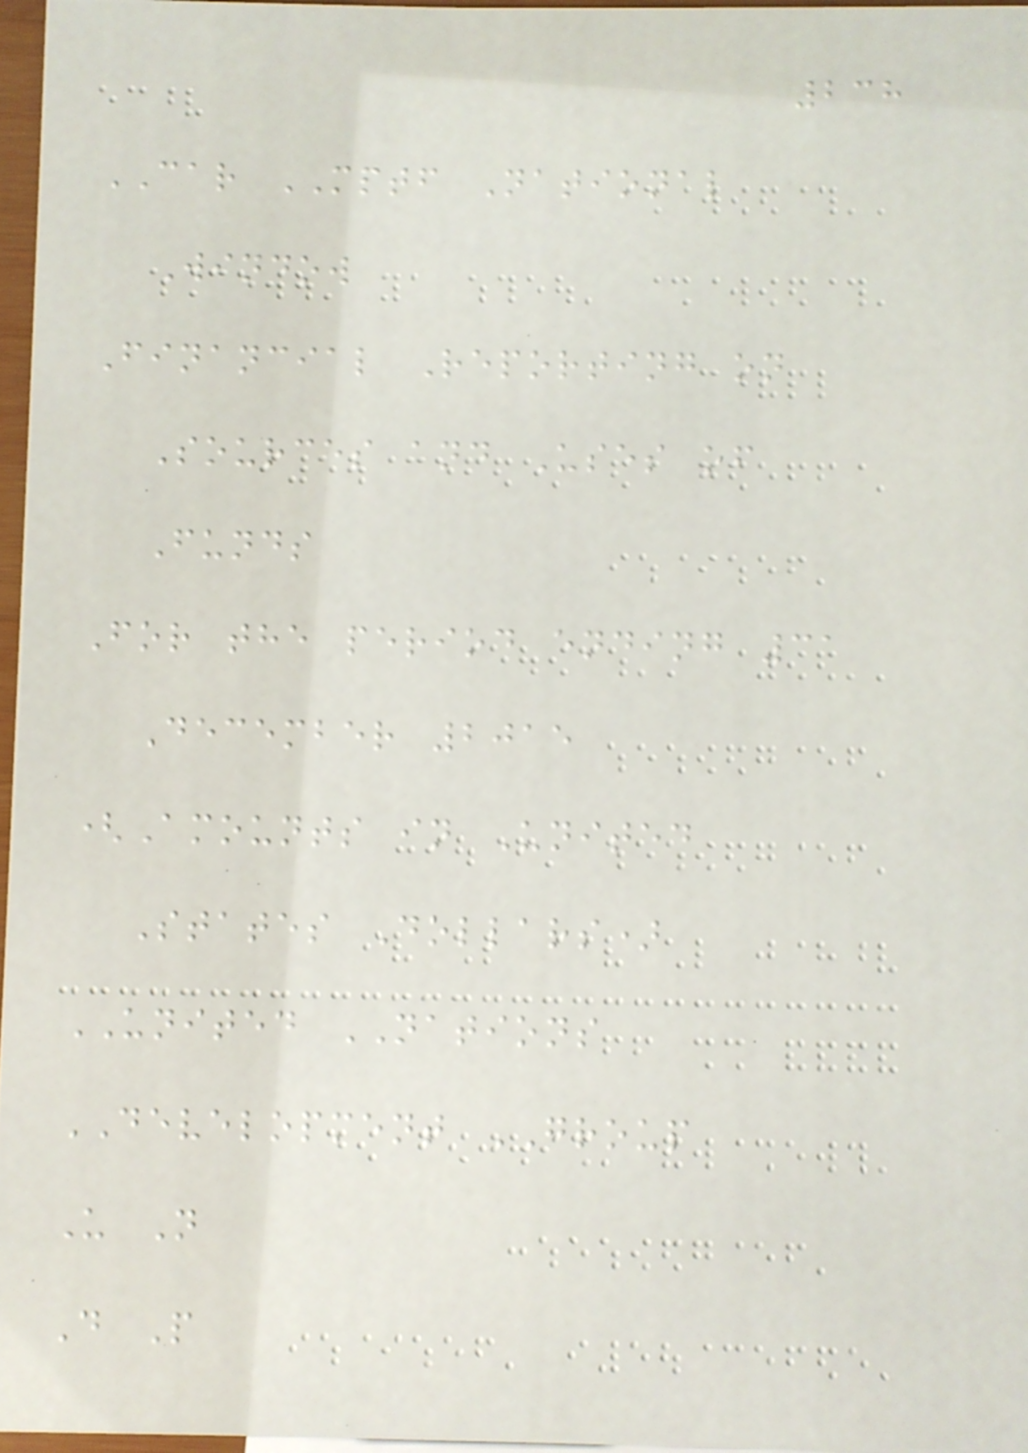238
CAR MPTF National
Window
Financial Reporting on
Sources and Uses of
Funds
For the period ending 31
December 2015
(Amounts in United
States Dollars)
UNITED NATIONS
DEVELOPMENT GROUP
U N
D P
